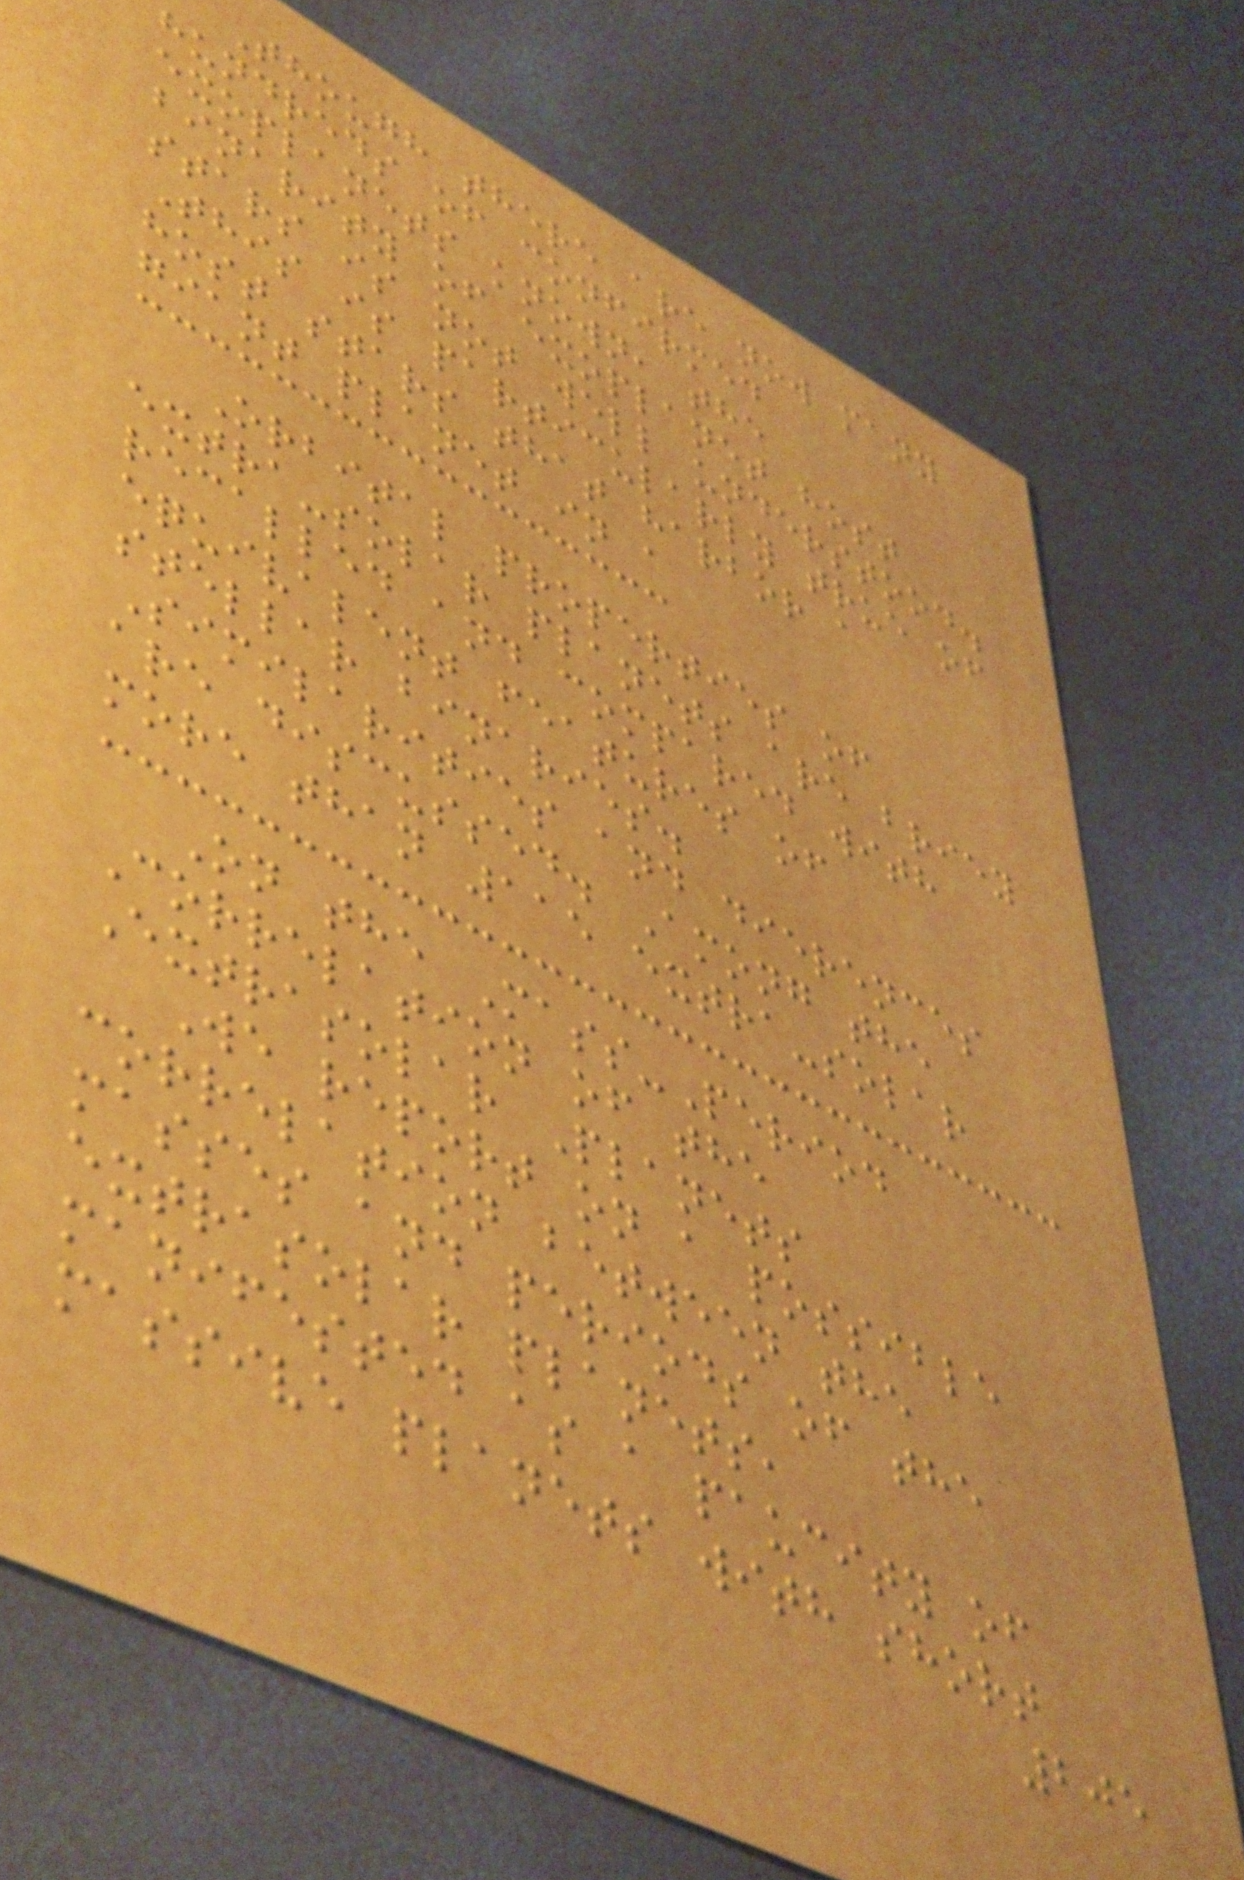Though there are now many
hundreds of confirmed
exoplanets known, the
binarity of exoplanet host
stars is not well understood.
This is particularly true of
host stars that harbor a
giant planet in a
Orbital properties of
extra-solar planets are briey
recalled and compared with
equivalent features of
stellar binaries.
Similarities and dierences
are discussed. Among the
more than 115 extra-solar
On the Mass-Period
Correlation of the
Extrasolar Planets
We report on a possible
correlation between the
masses and periods of the
extrasolar planets,
manifested as a paucity of
massive planets with short
205
